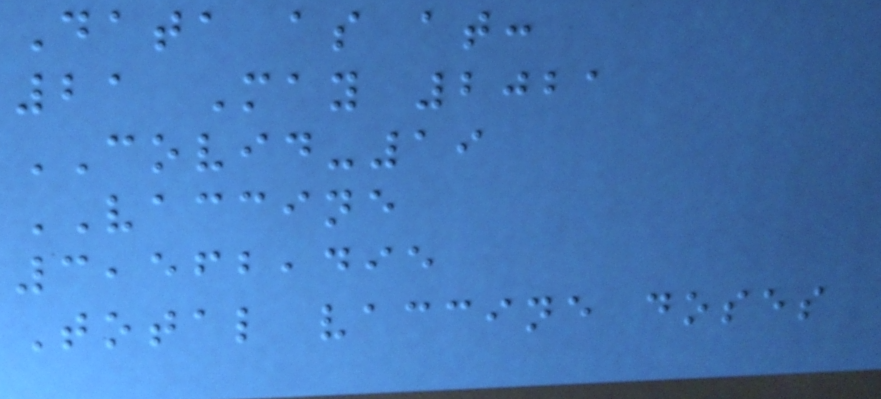Data as at:
21 May 2021
COVID-19
VACCINE
3,562,495
Total vaccine doses
